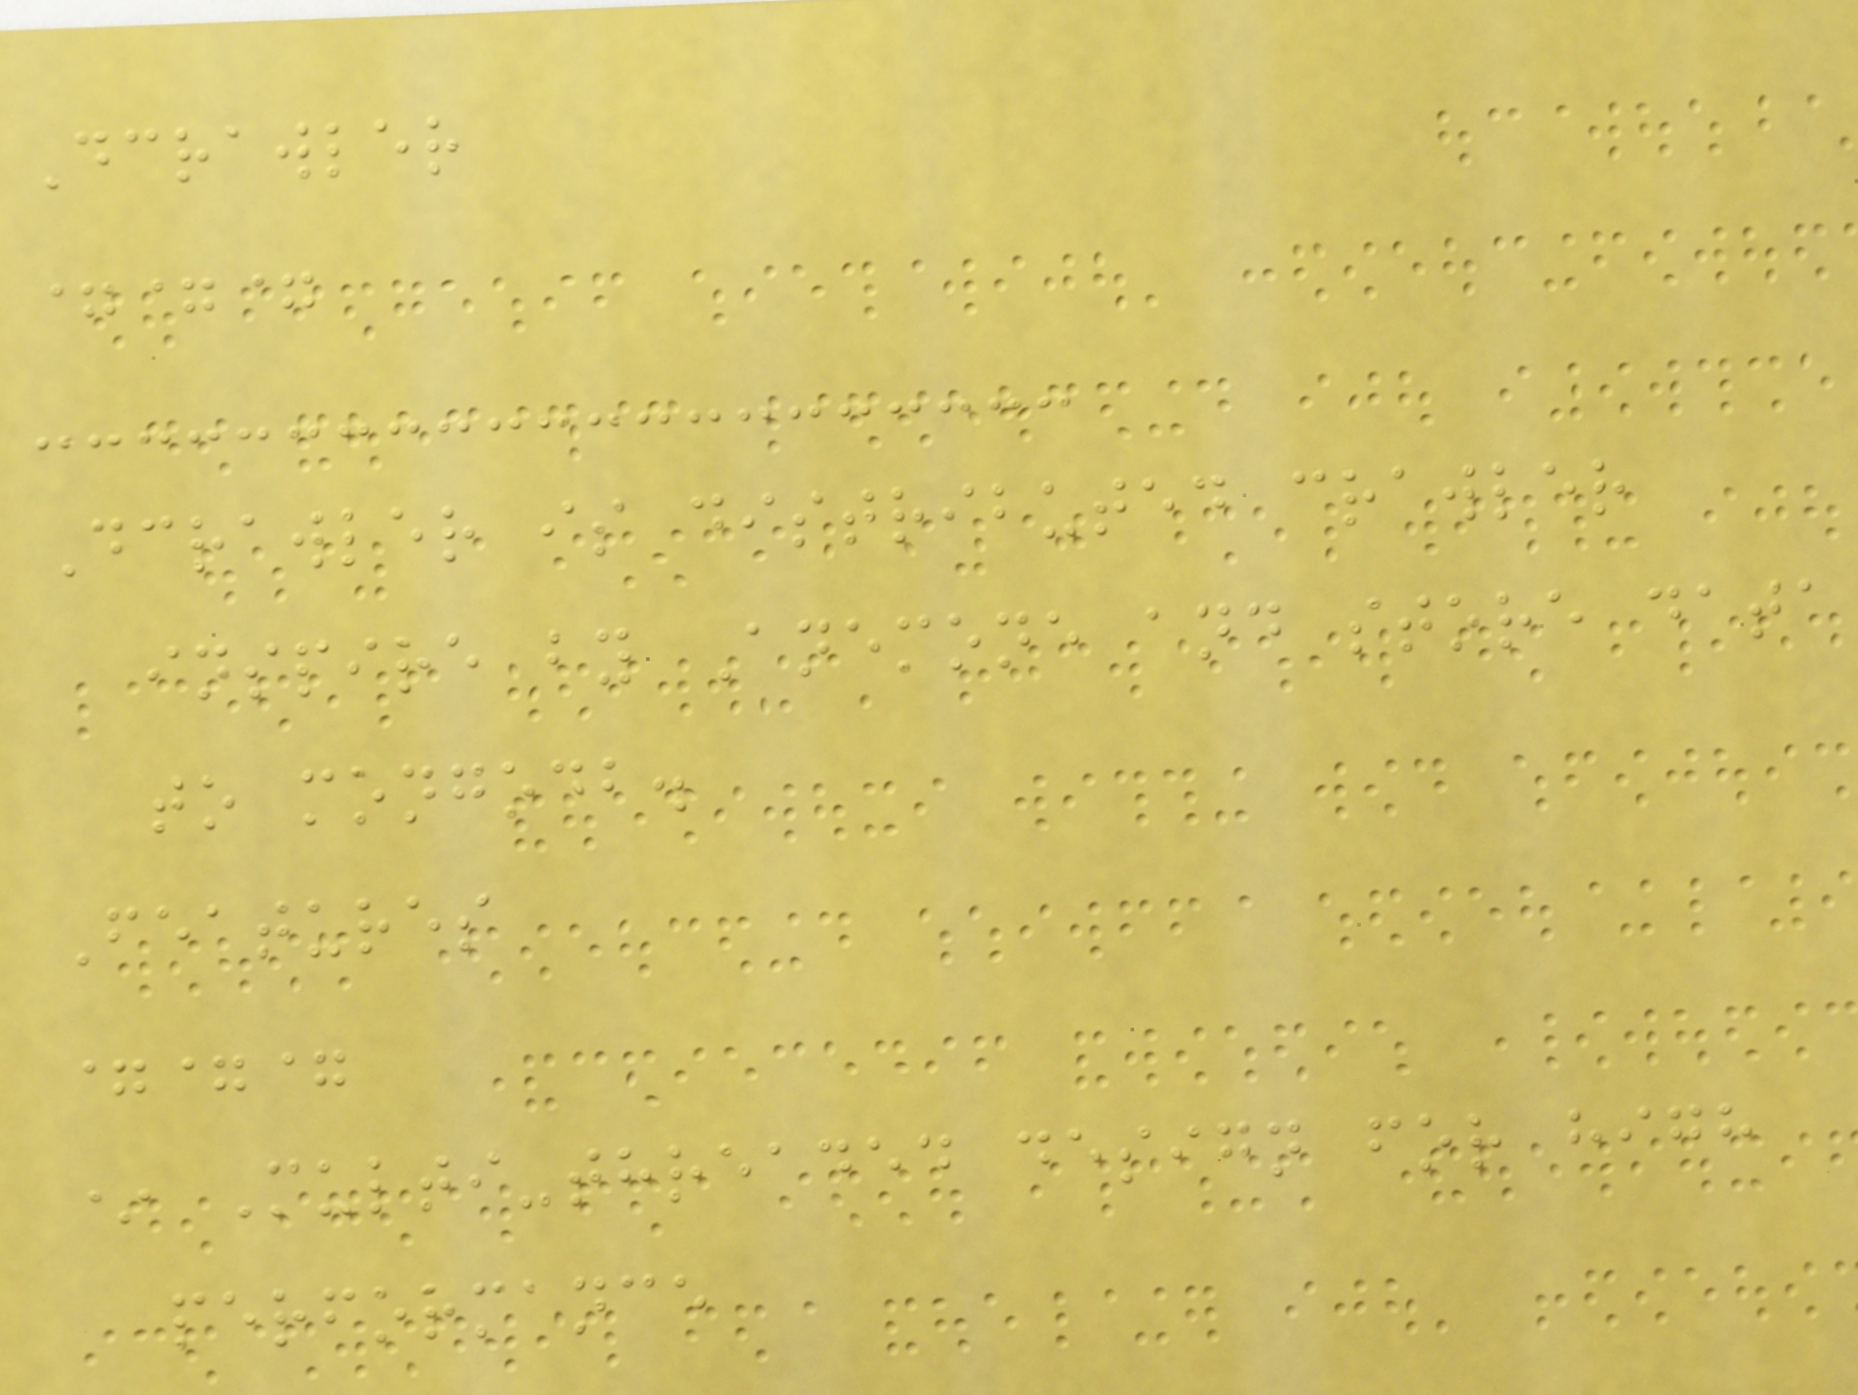Dcrawler
===
Dcrawler is distributed crawler
inspire by Anemone and store data
to mongodb.
Features
===
* Multi-threaded design for high
performance
